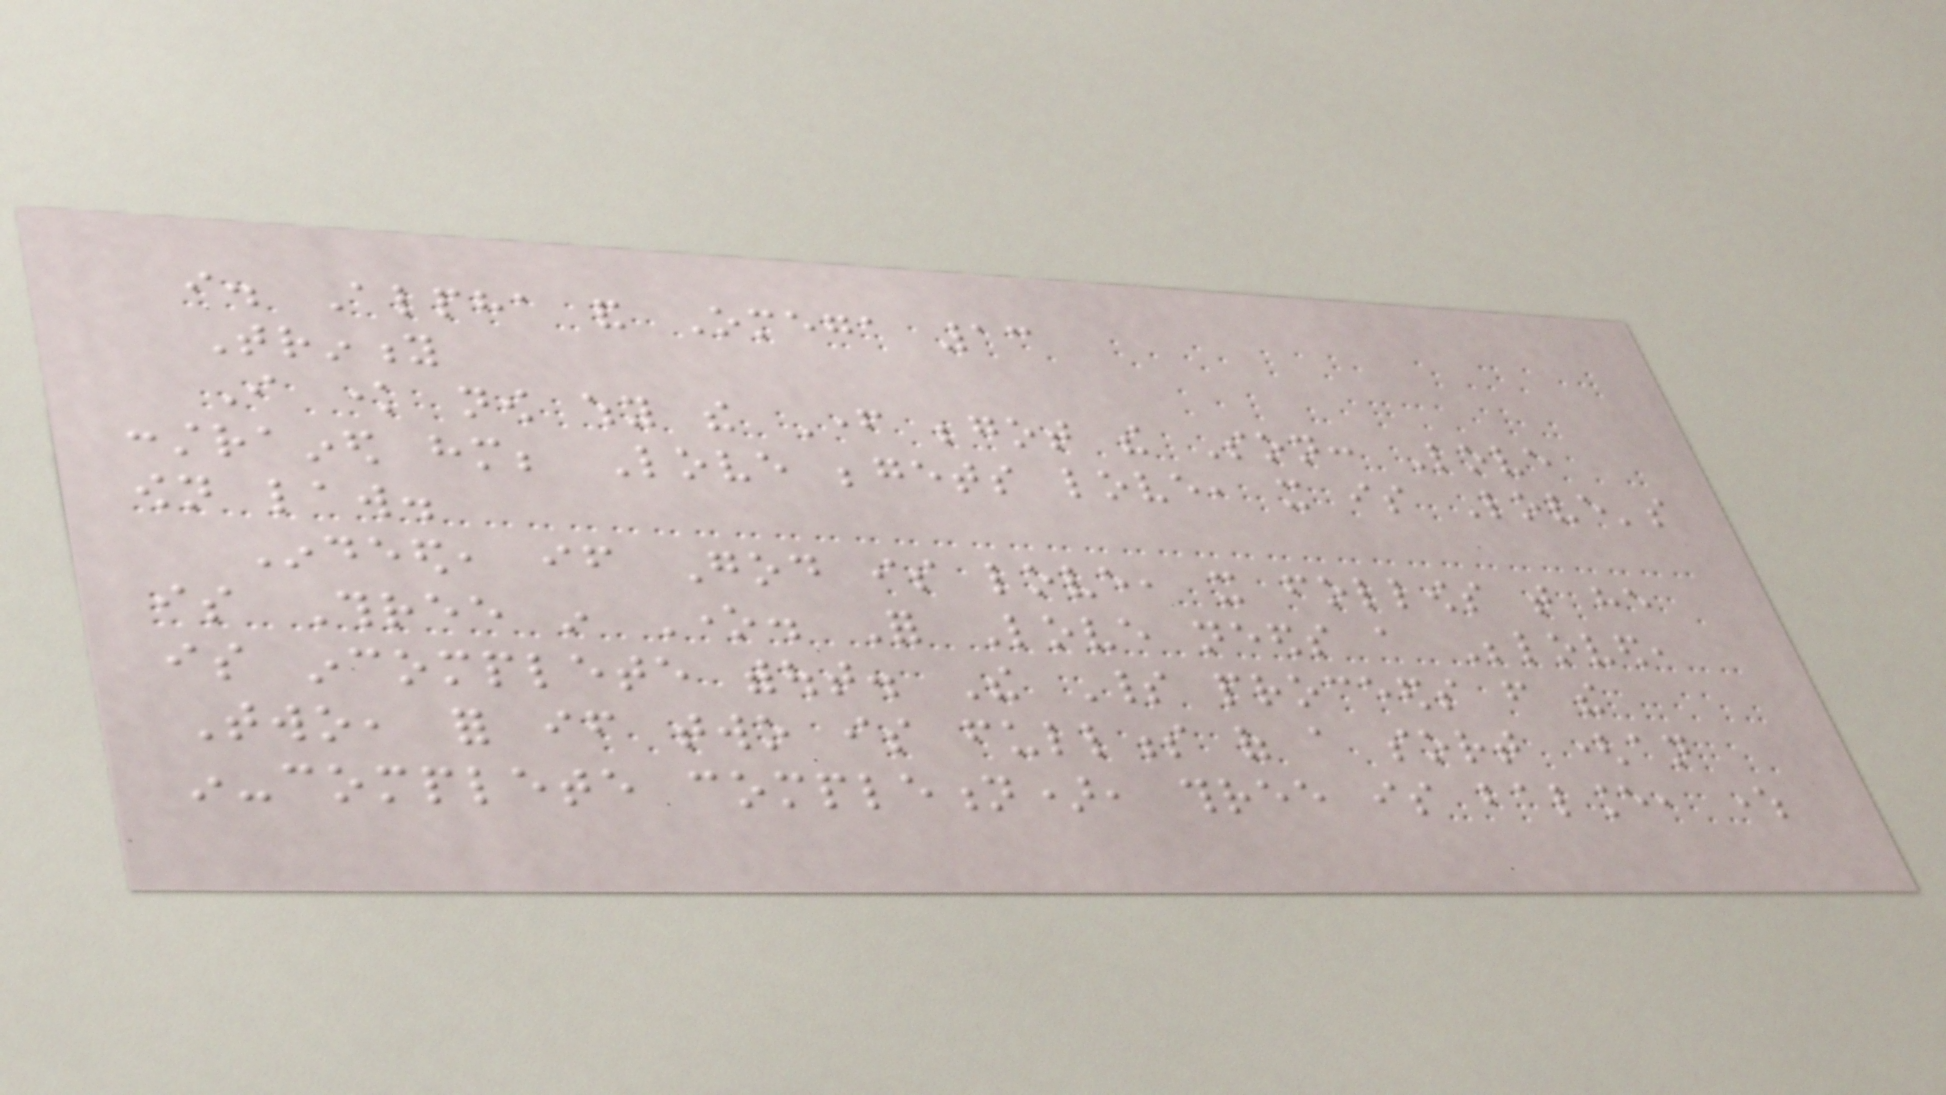i. Alpha and Omega 13
Trinity
I know now why the Father begot the Son: Love
constrained him; Love begets love, it is Love's
own law.
Indeed, if God is love, it follows that he
is Three in One. For Love needs a Beloved,
is incomplete without. The Spirit proceeds from the
Two, for if two is fullness of a sort (an
in-complete completion), three is balance, where
